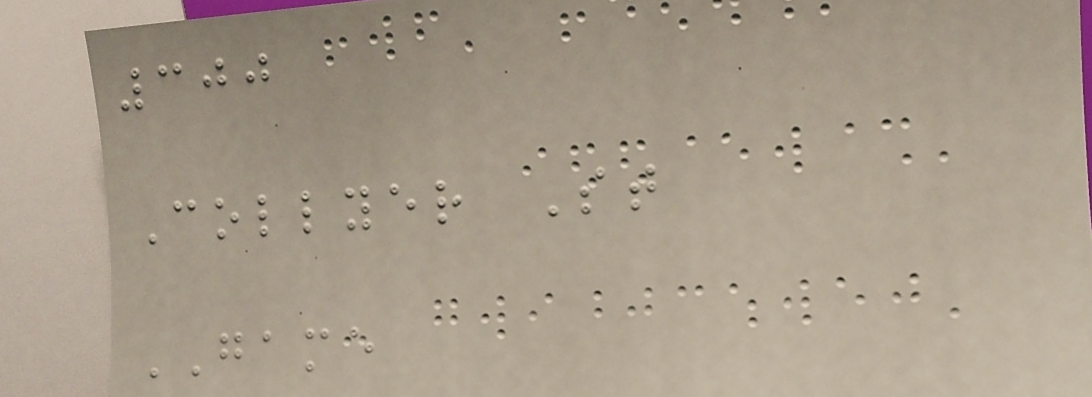300
Collyer St
GAME
